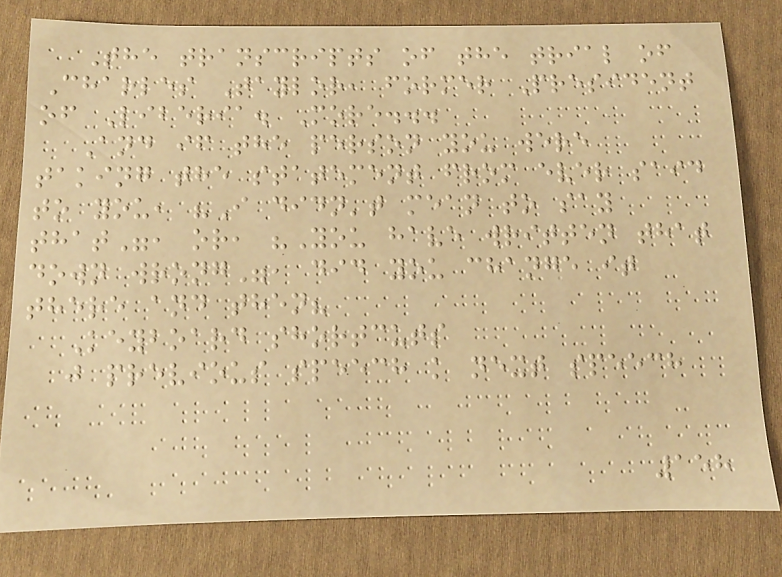The transcripts of the trial of
Charles Taylor, former President
of Liberia. More...
And if the person you were
taking the statement from ever said
to you, "I didn't mean to say
that", or, "You have written that
down wrong", did you change it
there and then?
Keyboard shortcuts
j previous speech k next speech
158
